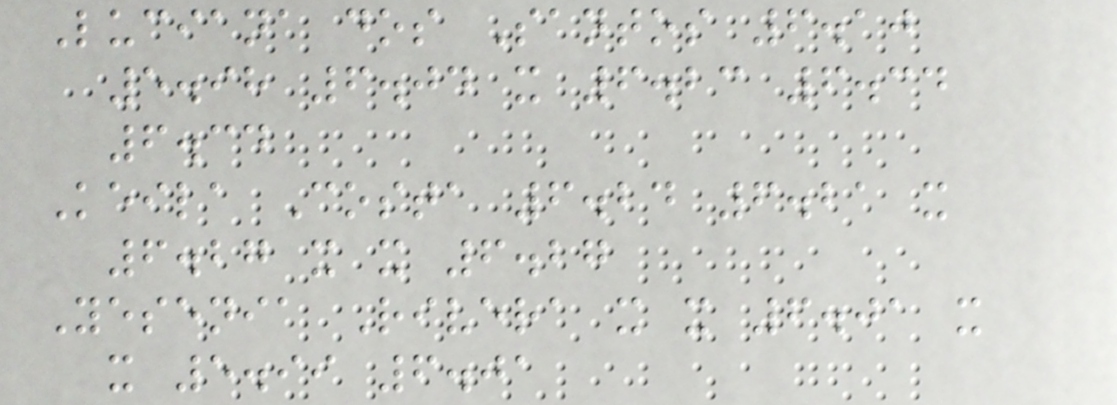Luciana dos Santos 6.10
5.98 6.04 x 6.23 6.34
6.34
Keila Costa 6.24 6.21 x
6.27 x x 6.27
Yesenia Rivera x x 6.01 x
x 5.99 6.01
